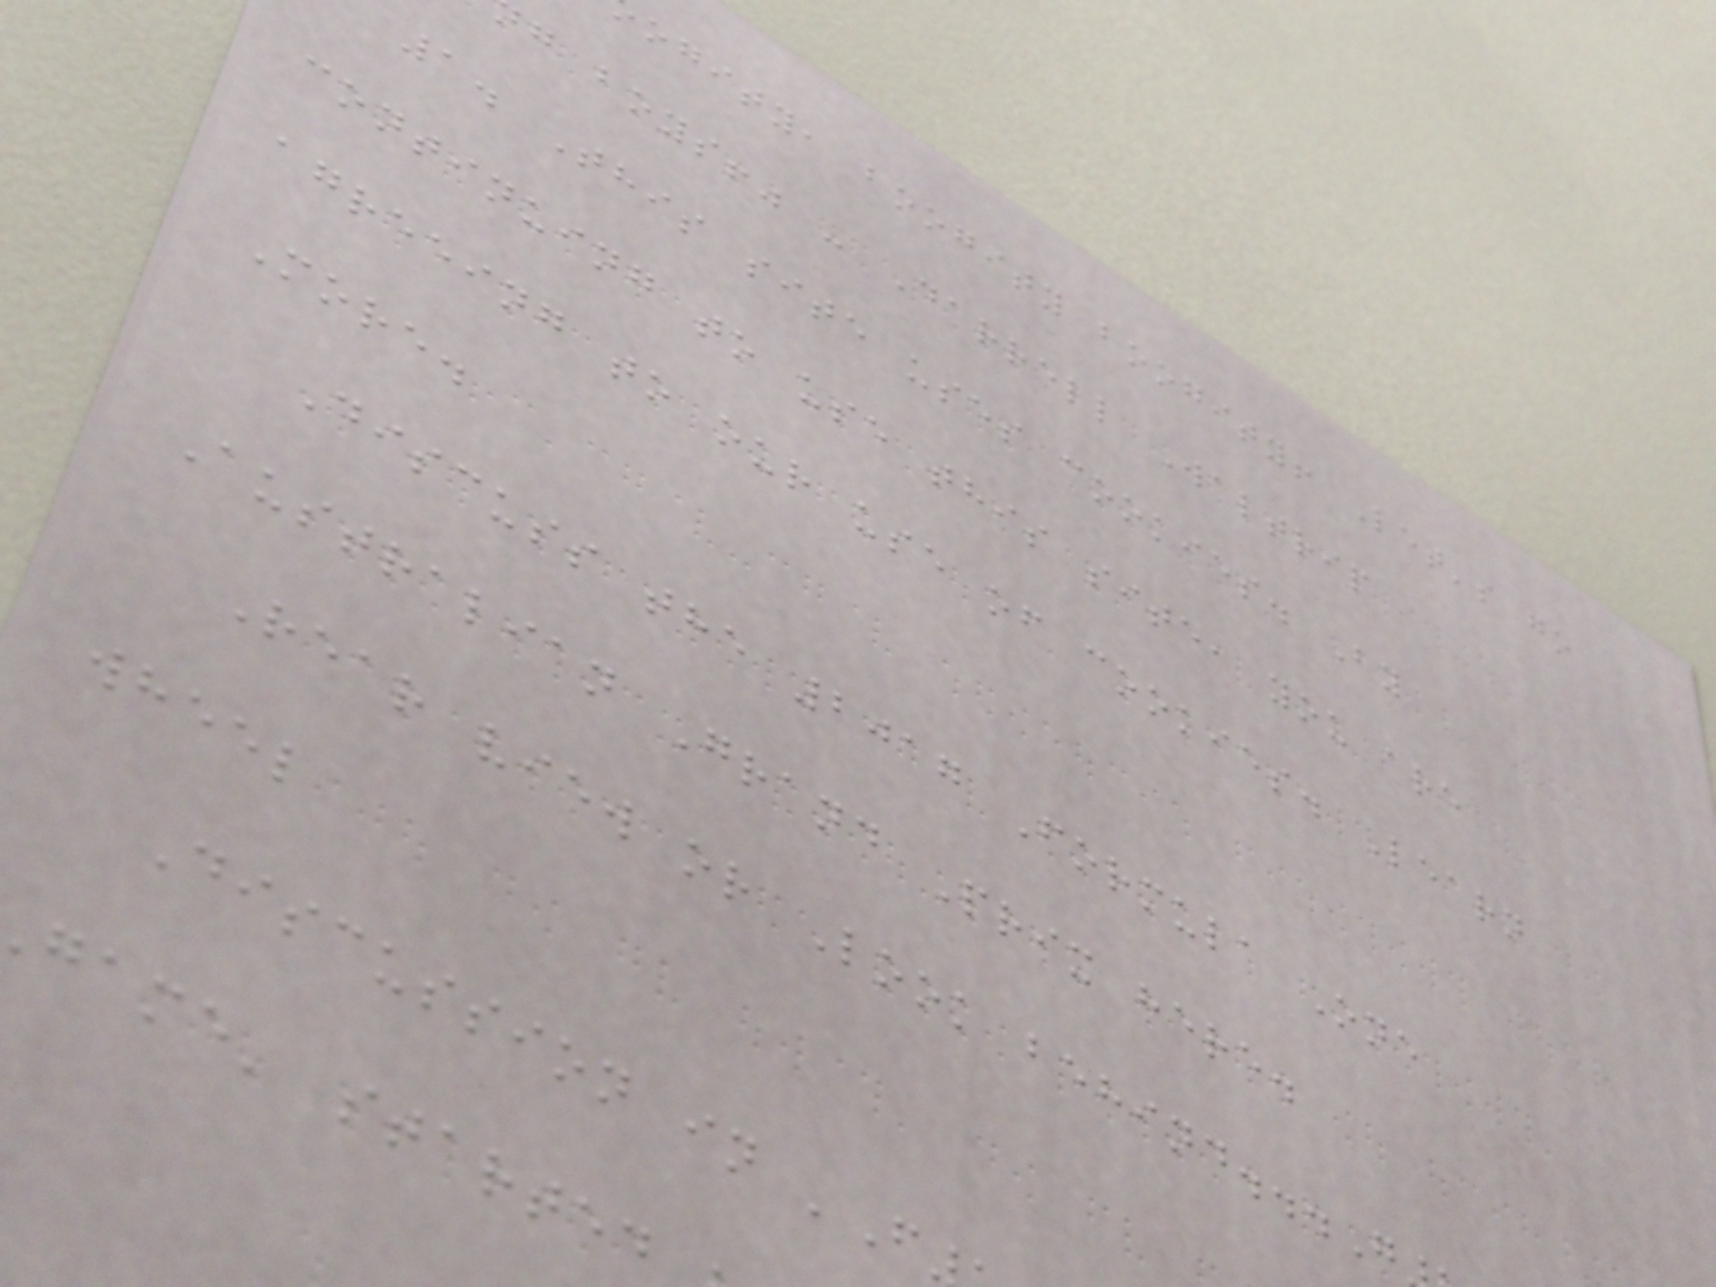ogity, boogity boogity! Let's go
g boys!" - Darrell Waltrip
1. This site uses cookies. By
continuing to use this site, you are
agreeing to our use of cookies. Learn
More.
Discuss the 2017 Formula One
Australian Grand Prix here.
Rear view or Look behind...G
wheel
Discussion in 'F
game' started
